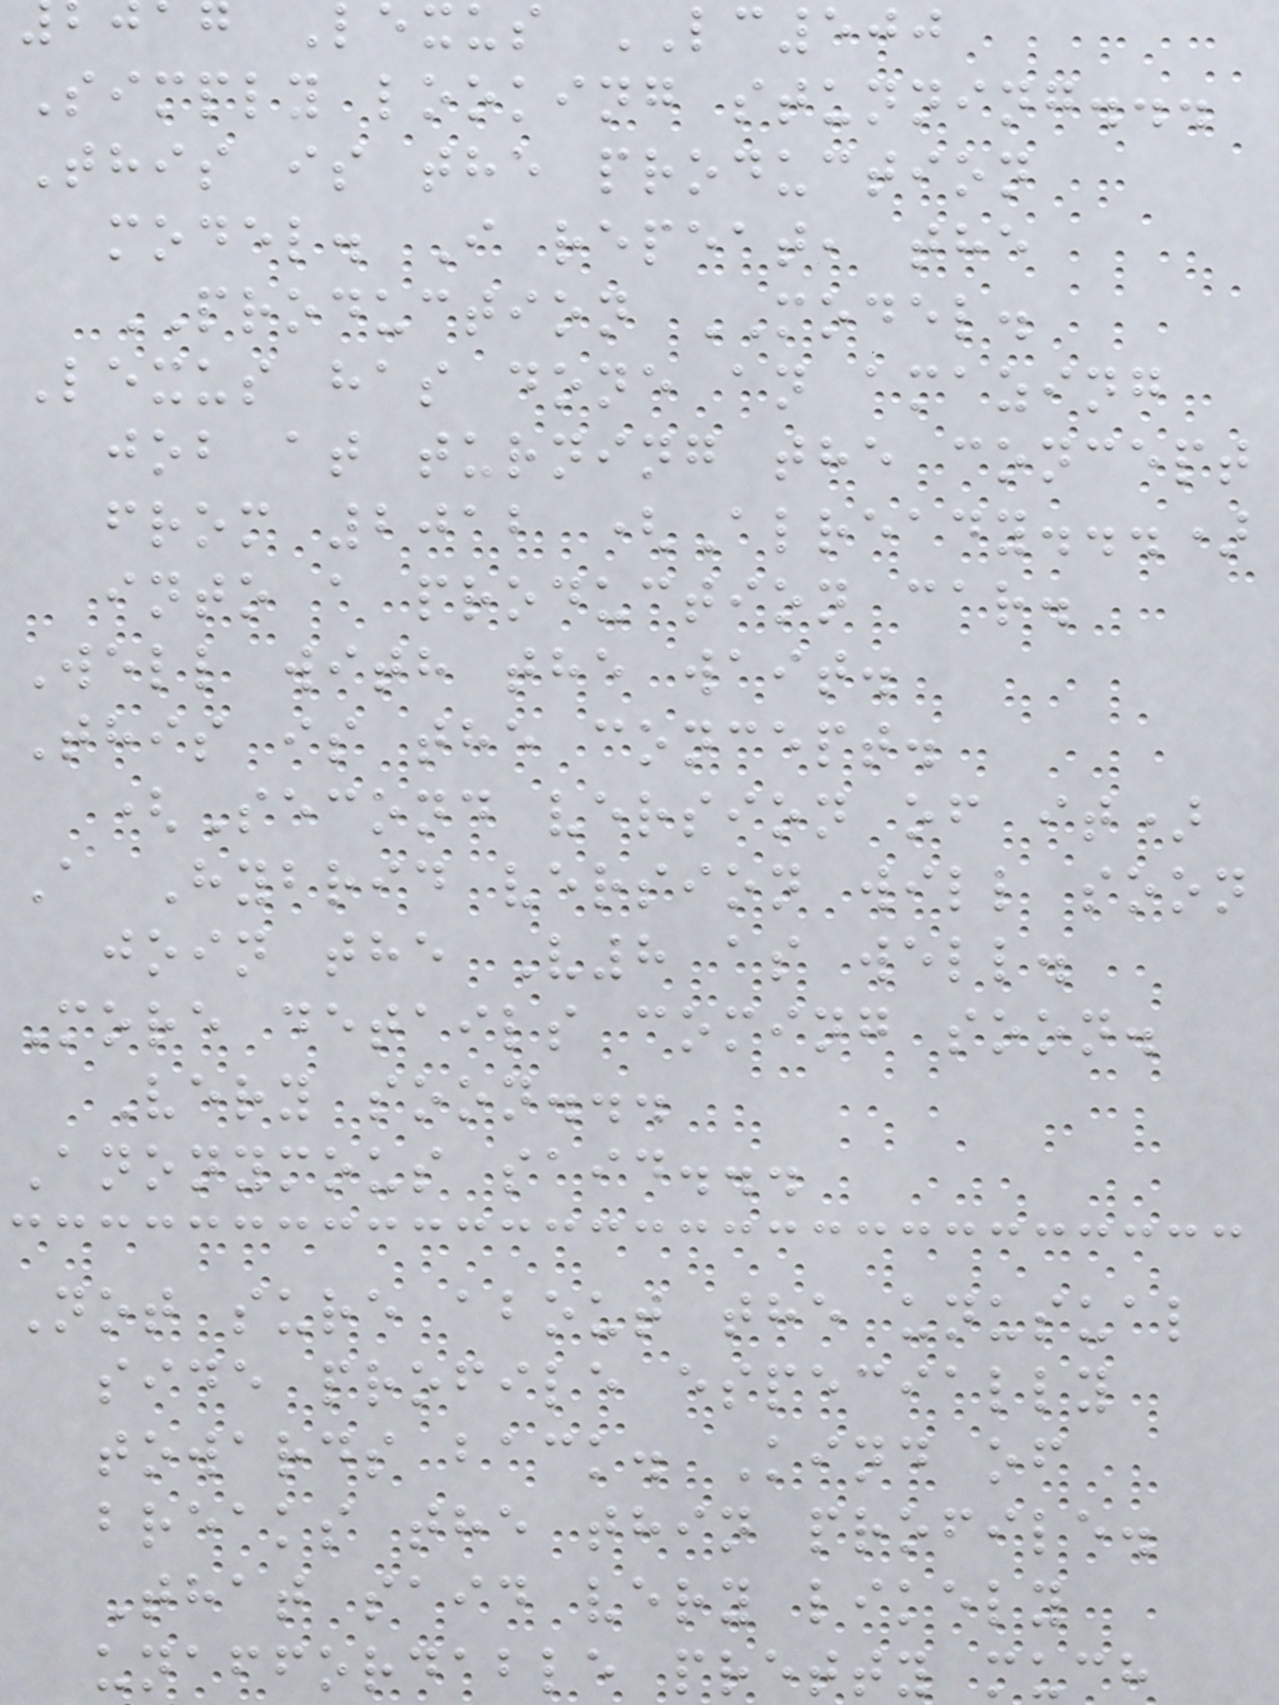Lexus LC500
Simply looking stunning...
This is the production
model. I repeat, the
PRODUCTION MODEL.
Lexus has done an amazing
job at turning the concept
from 2012 (Already...)
into a production car.
Well with the wait.
This is the concept.
(Second version of it)
A Hybrid version will soon
join the V8 as well.
More details coming soon.
Very soon...
Anonymous said...
Not sure about the unusual
side profile especially
towards back. Kind of
breaks the thin profile.
That said very likely
unaffordable pretty much
